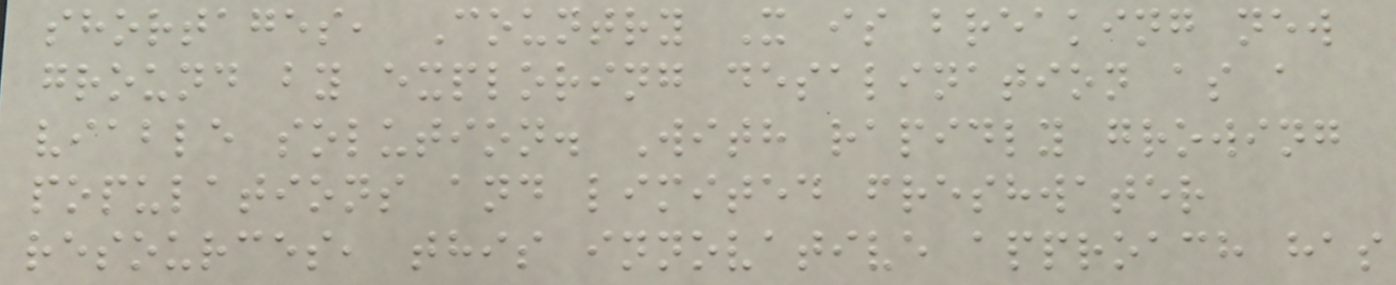shortages, Country X is breaking new
ground by exploring desalination as a
viable solution. With rapidly growing
populations and limited freshwater
resources, this innovative approach has
